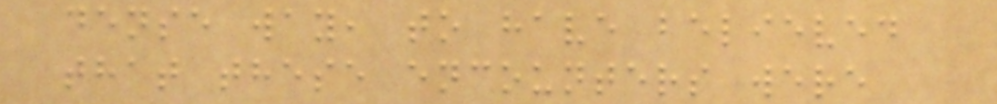dense way, to have believed
that these encounters were
